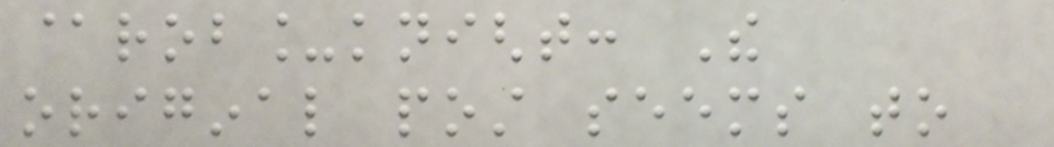@rob_knight: The
original post seems to
